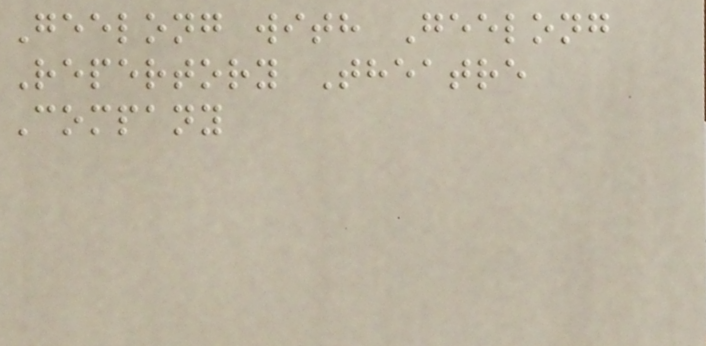Geelong with Geelong
Repertory Theatre
Company
